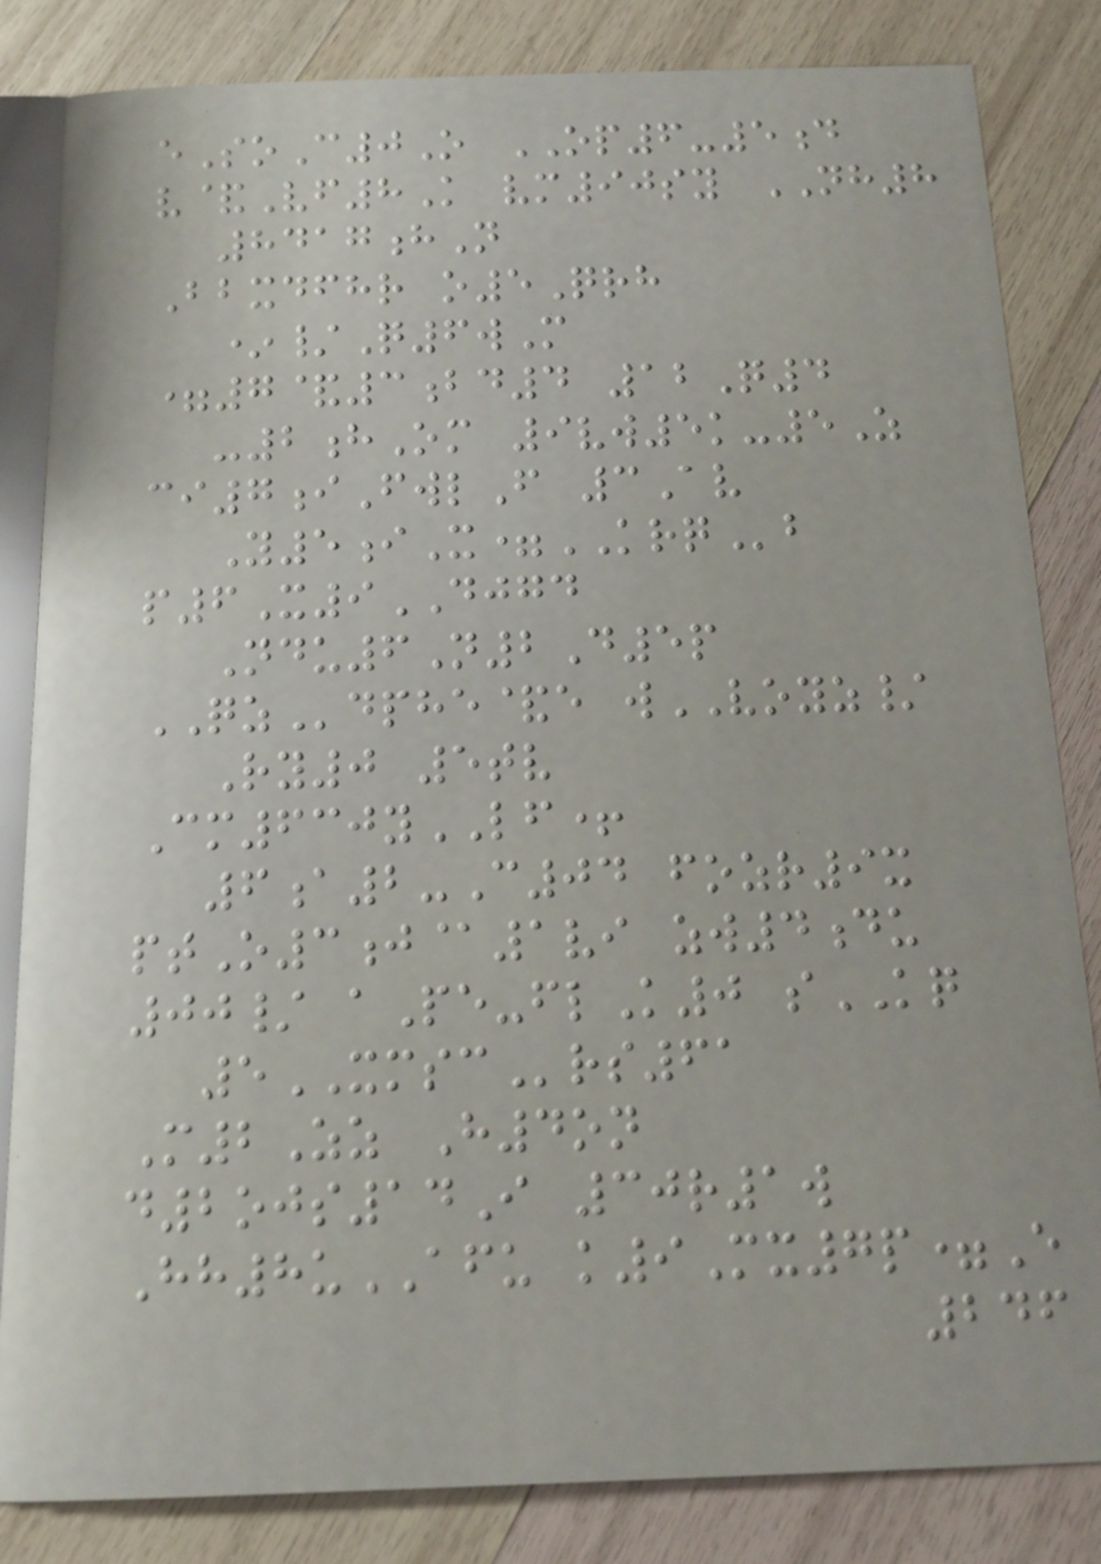eSoC0O OP6-5d
v&Vf8K vm90sy NH8
8417hN
Bbxdfhr o5Qrh
*/Q6wM
=7&3bd4 12Q4
-2hOm 9vw5k-5Z
ci7iFwlF 3Av
Y5iX=KRQb
p6X9DJGD
Ndu6N2D5p
QZdphe&e wVOYZ/
Ry0 5tv
Cm630yLF+
6a2-C04 fozr9x
ptO3j@1vi zw4du
00/ aPe-flK0 sKQ
5XMSCrs61
M2Zz H4on
d2ojs14I 30r1w
Hh8uAFU k9Mx7p=E
246
